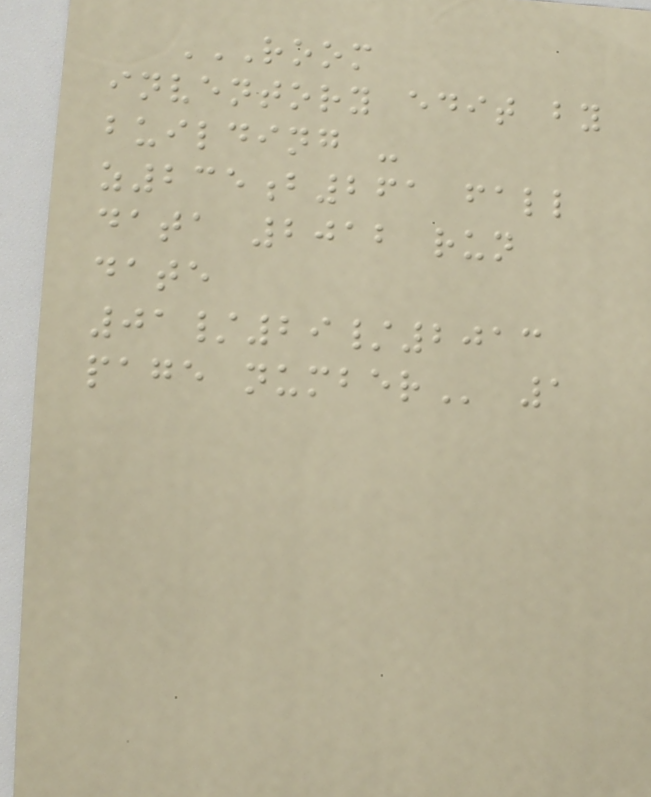ROOM
INVENTORY EDIT BY
BUILDING -
Z235B261 FALL
DATA 2012 RUN
DATE
01/29/2013
PAGE NUMBER 1
